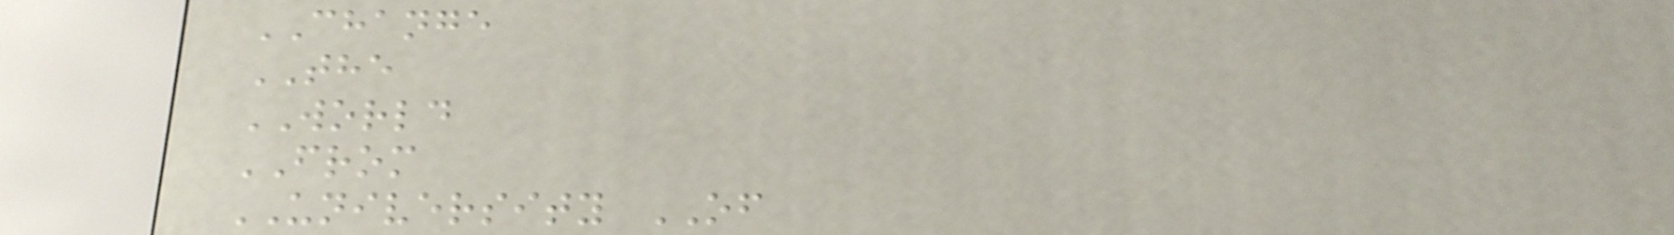CHANGE
THE
WORLD
FROM
UNIVERSITY OF
